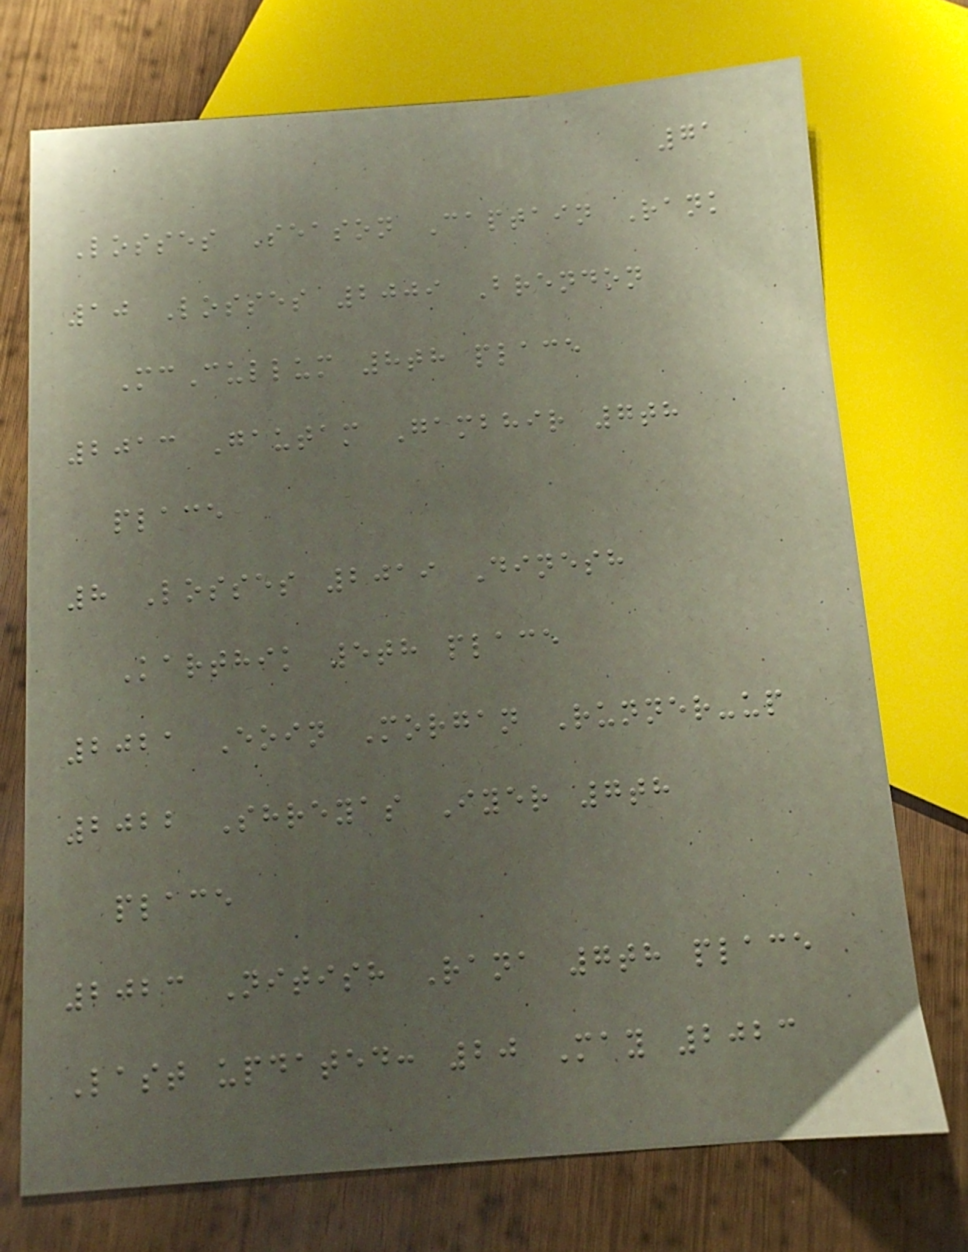71
Losses Season Captain Rank
10 Losses 2009 Brendon
McCullum 8th place
2013 Gautam Gambhir 7th
place
8 Losses 2019 Dinesh
Karthik 5th place
2021 Eoin Morgan Runner-up
2022 Shreyas Iyer 7th
place
2023 Nitish Rana 7th place
Last updated: 20 May 2023
